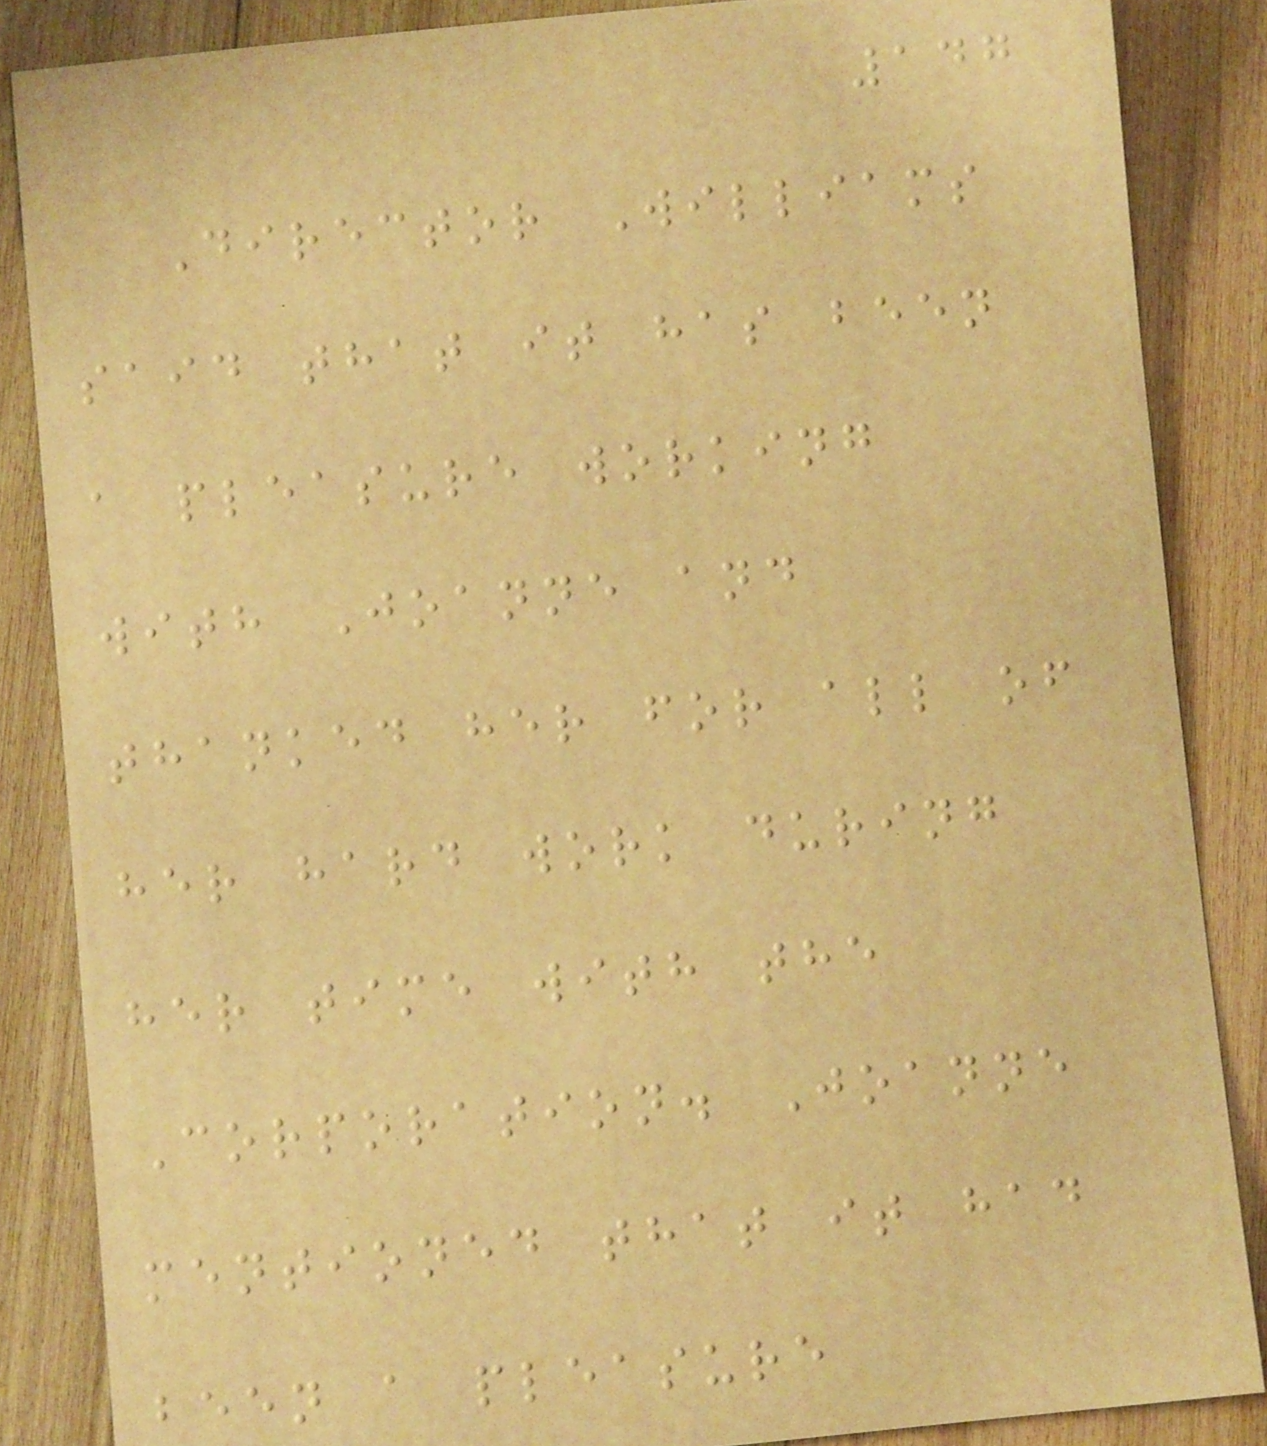147
Director Williams
said that it has been
a pleasure working
with Joanne and
thanked her for all of
her hard work during
her time with the
Corporation. Joanne
mentioned that it had
been a pleasure
